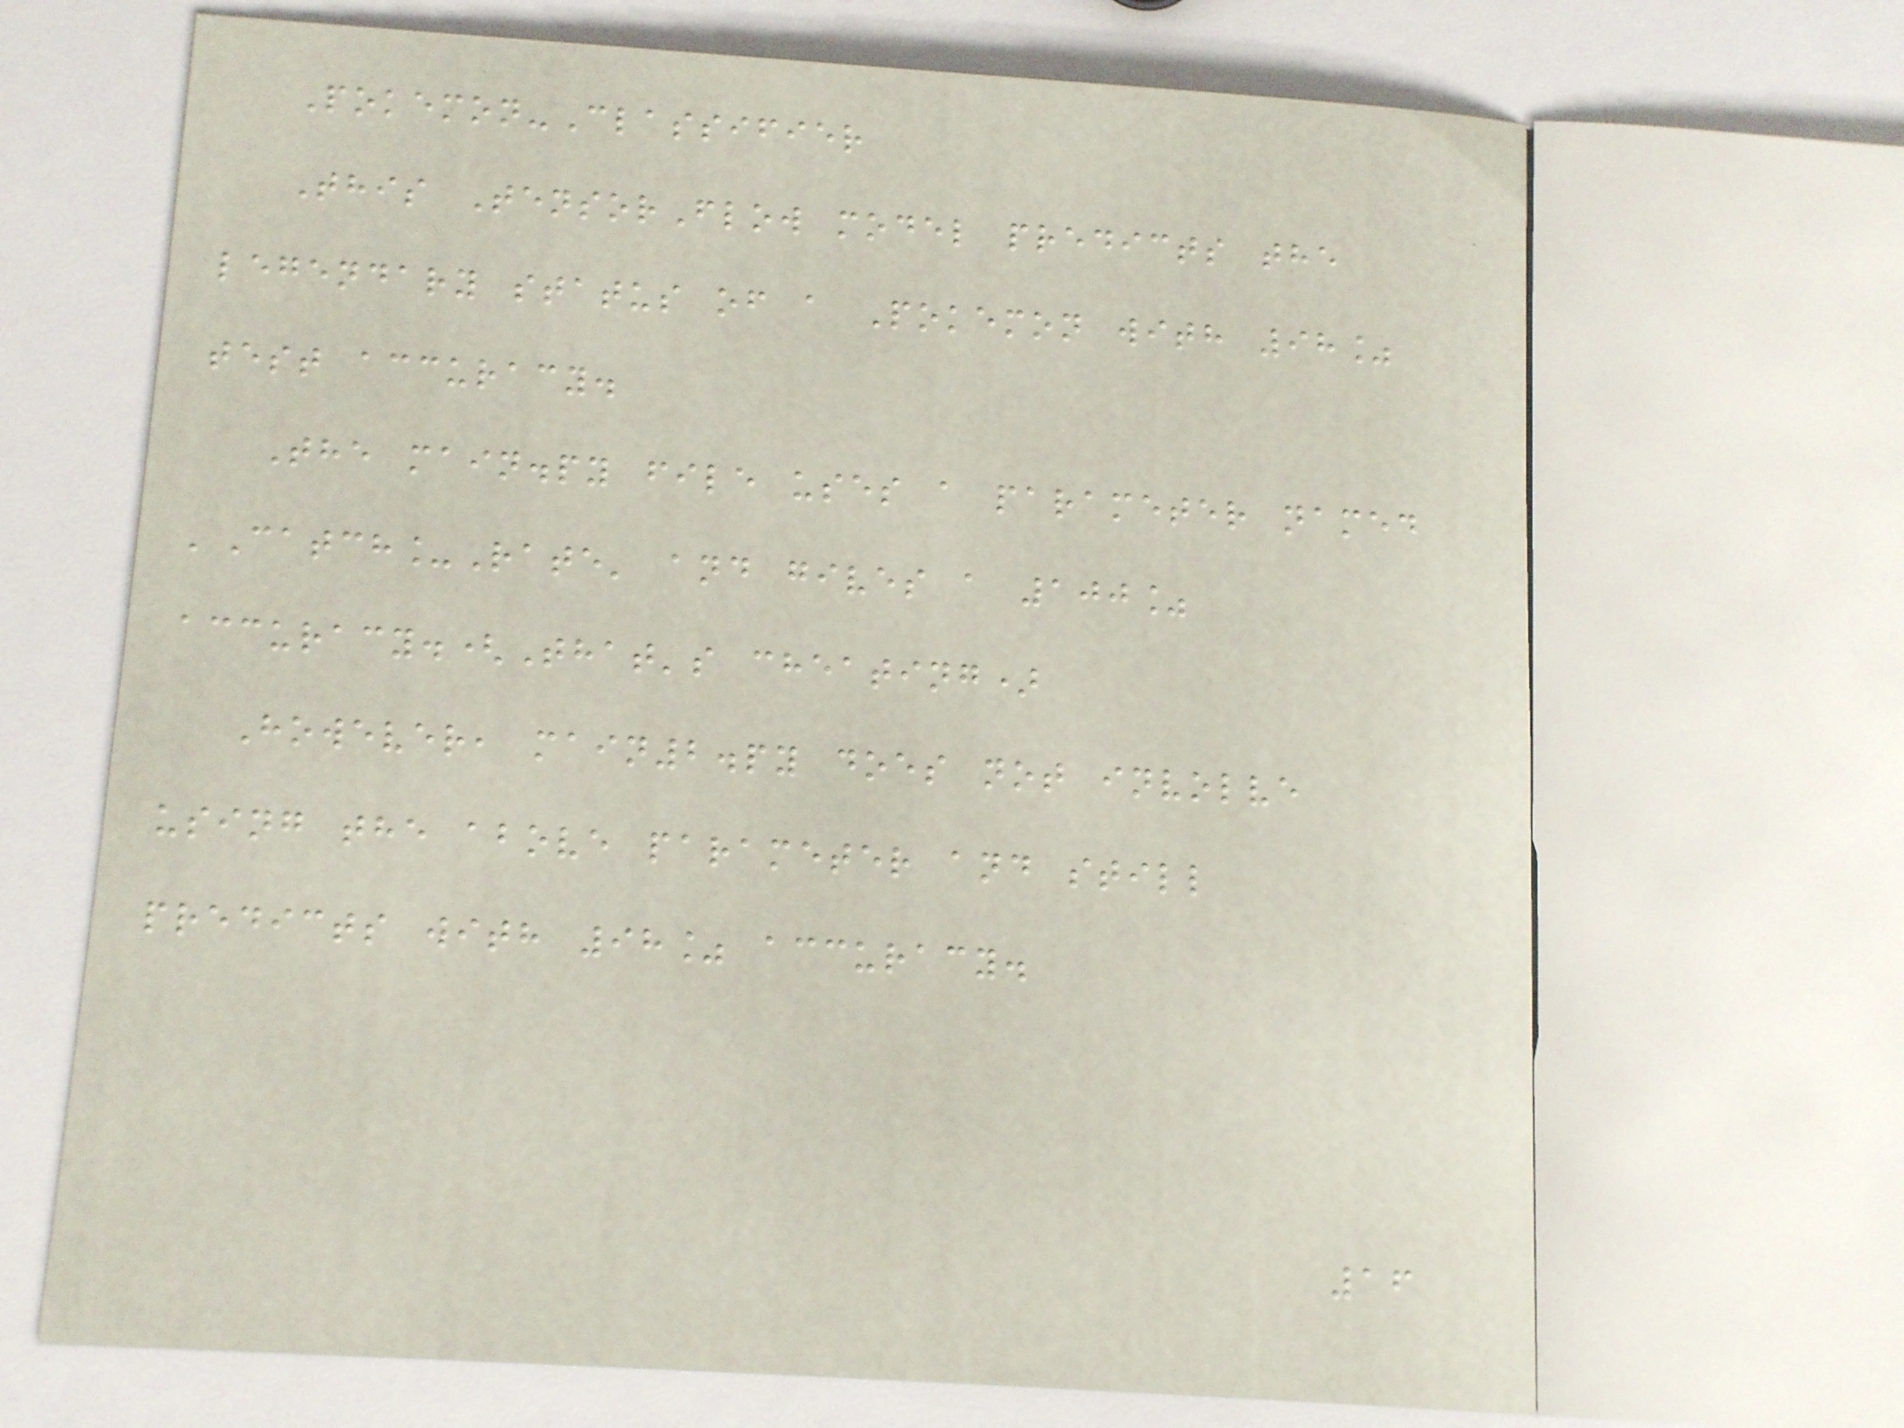Pokemon-Classifier
This TensorFlow model predicts the
legendary status of a Pokemon with 98%
test accuracy.
The main.py file uses a parameter named
'Catch_Rate' and gives a 100%
accuracy.(That's cheating)
However, main2.py does not involve
using the above parameter and still
predicts with 98% accuracy.
16
